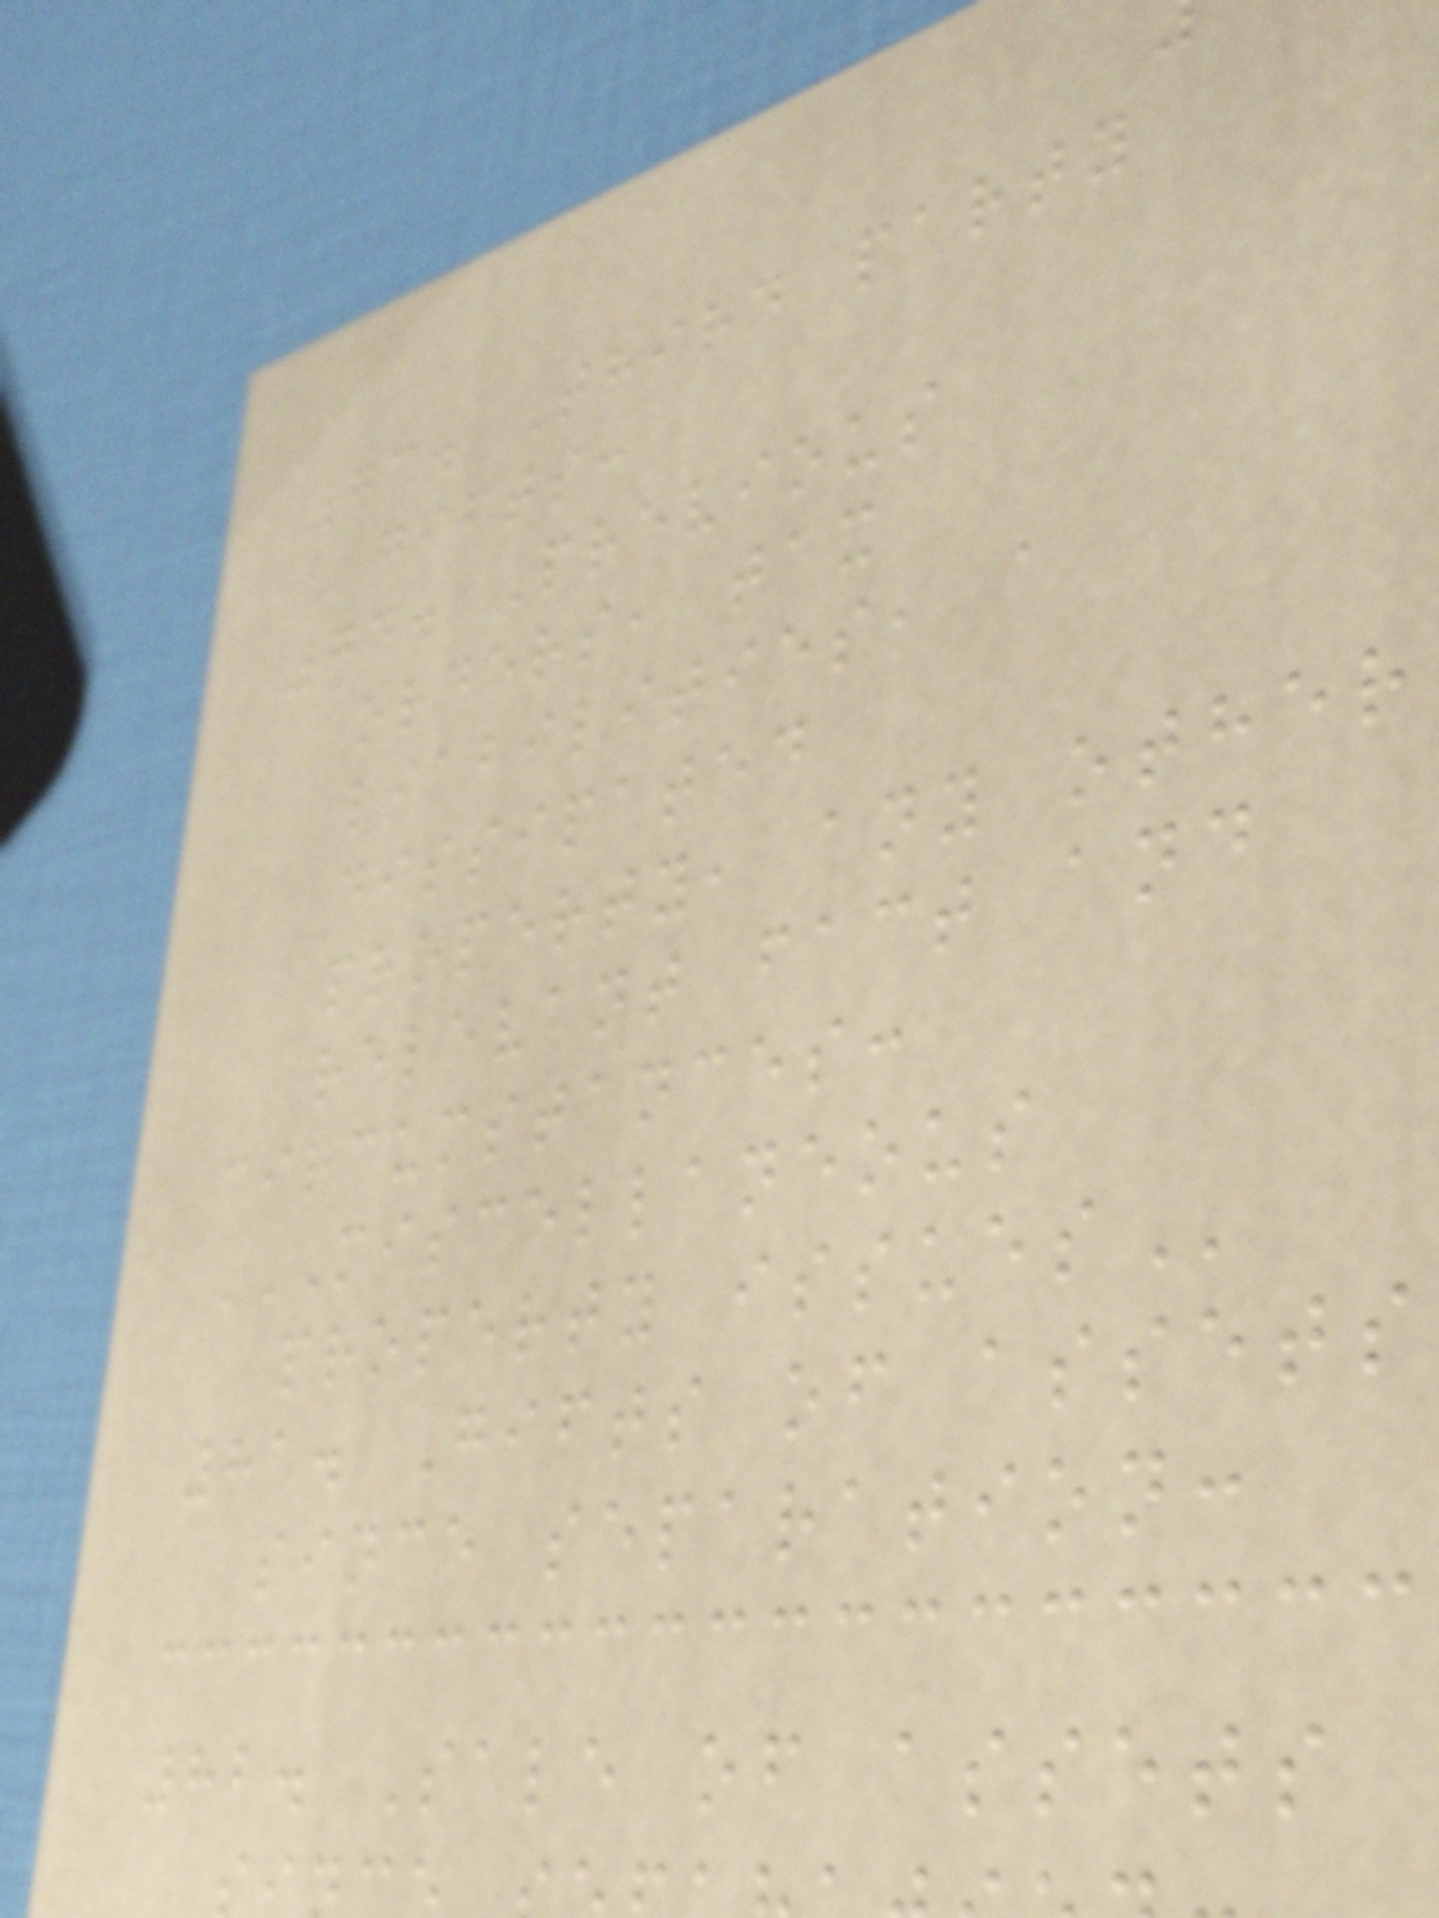73. Third party
gifts:
74. Previous
orders, tax
liabilities, a
dissipated
property, any other
relevant fact and
circumstances:
MISCELLANEOUS
property
81. Gifts of assets
since separation:
82. Sale of assets
